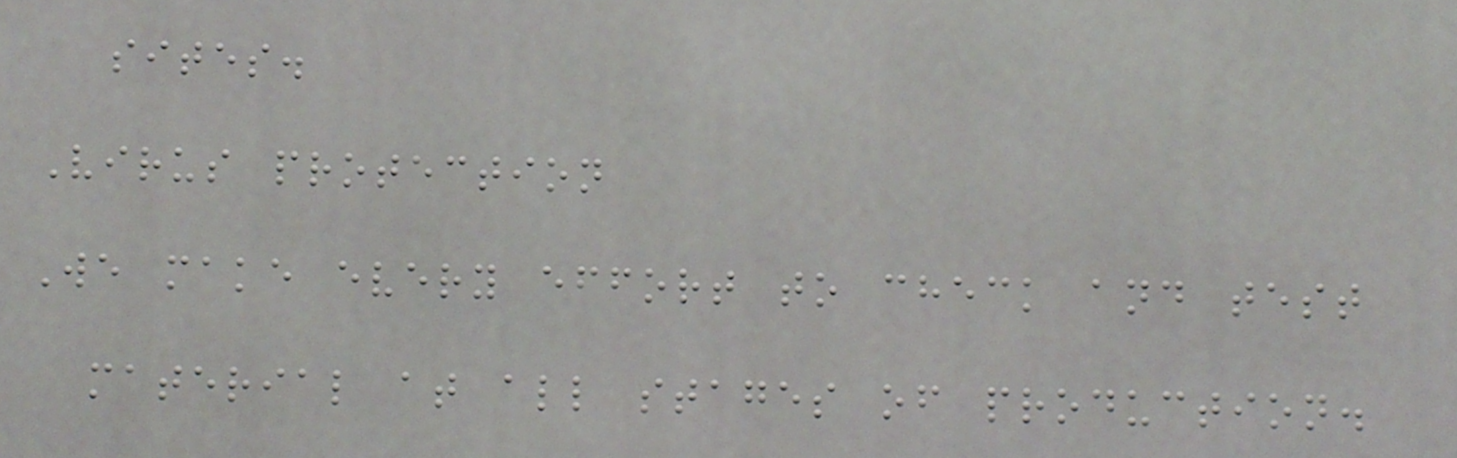sites.
Virus protection
We make every effort to check and test
material at all stages of production.
